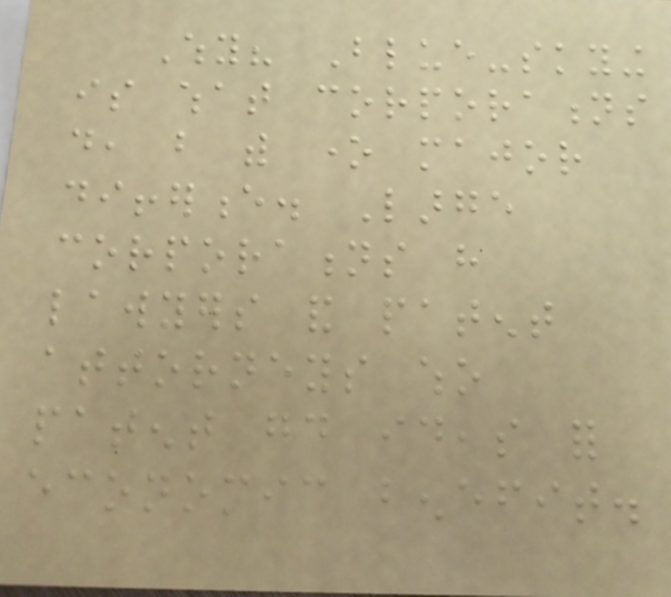Why? Blue-skying
is what corporations
do, but with one major
difference. Large
corporations have
lawyers and patent
attorneys who
patent good ideas for
economic benefit.
